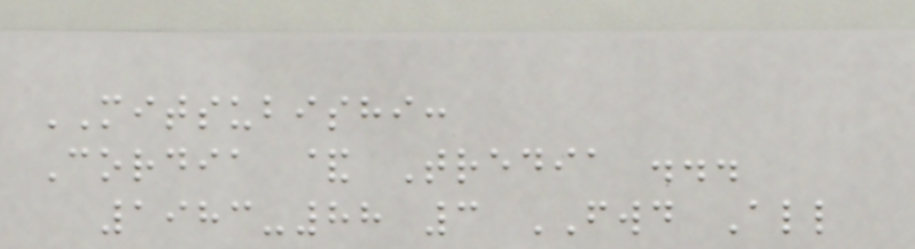MITSUBISHI:
Cordia & Tredia ...
1983-88 3 FWD All
